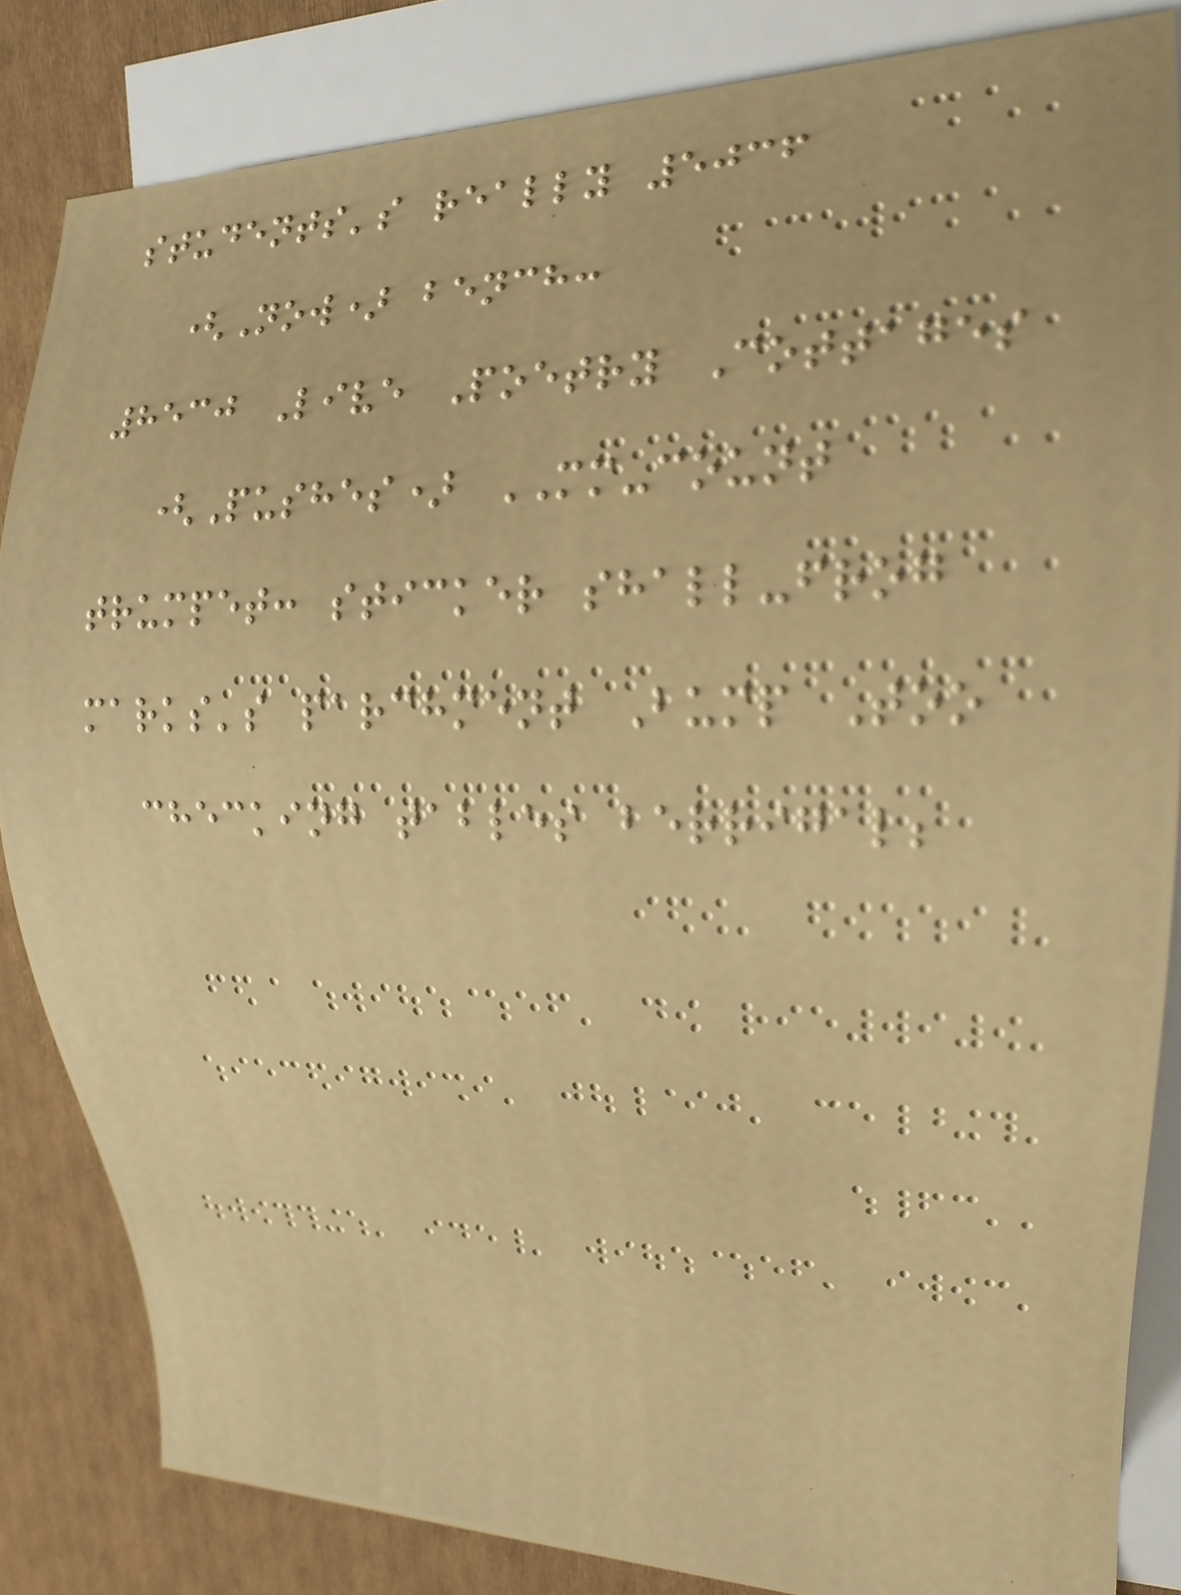students's really 5036
(Now) bench:
8530 Live Poetry Cottages
(Pushes) MM-count
trumpet: sticker shall-frog
marks's parchment Bump Too
checking tables berrigal;
